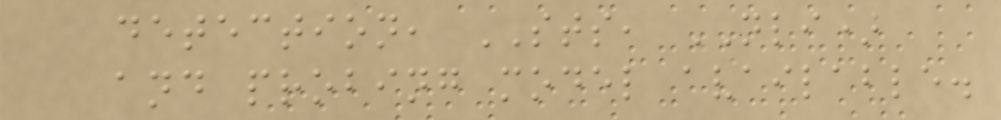detection, STS, NLI)
and probing model available.
